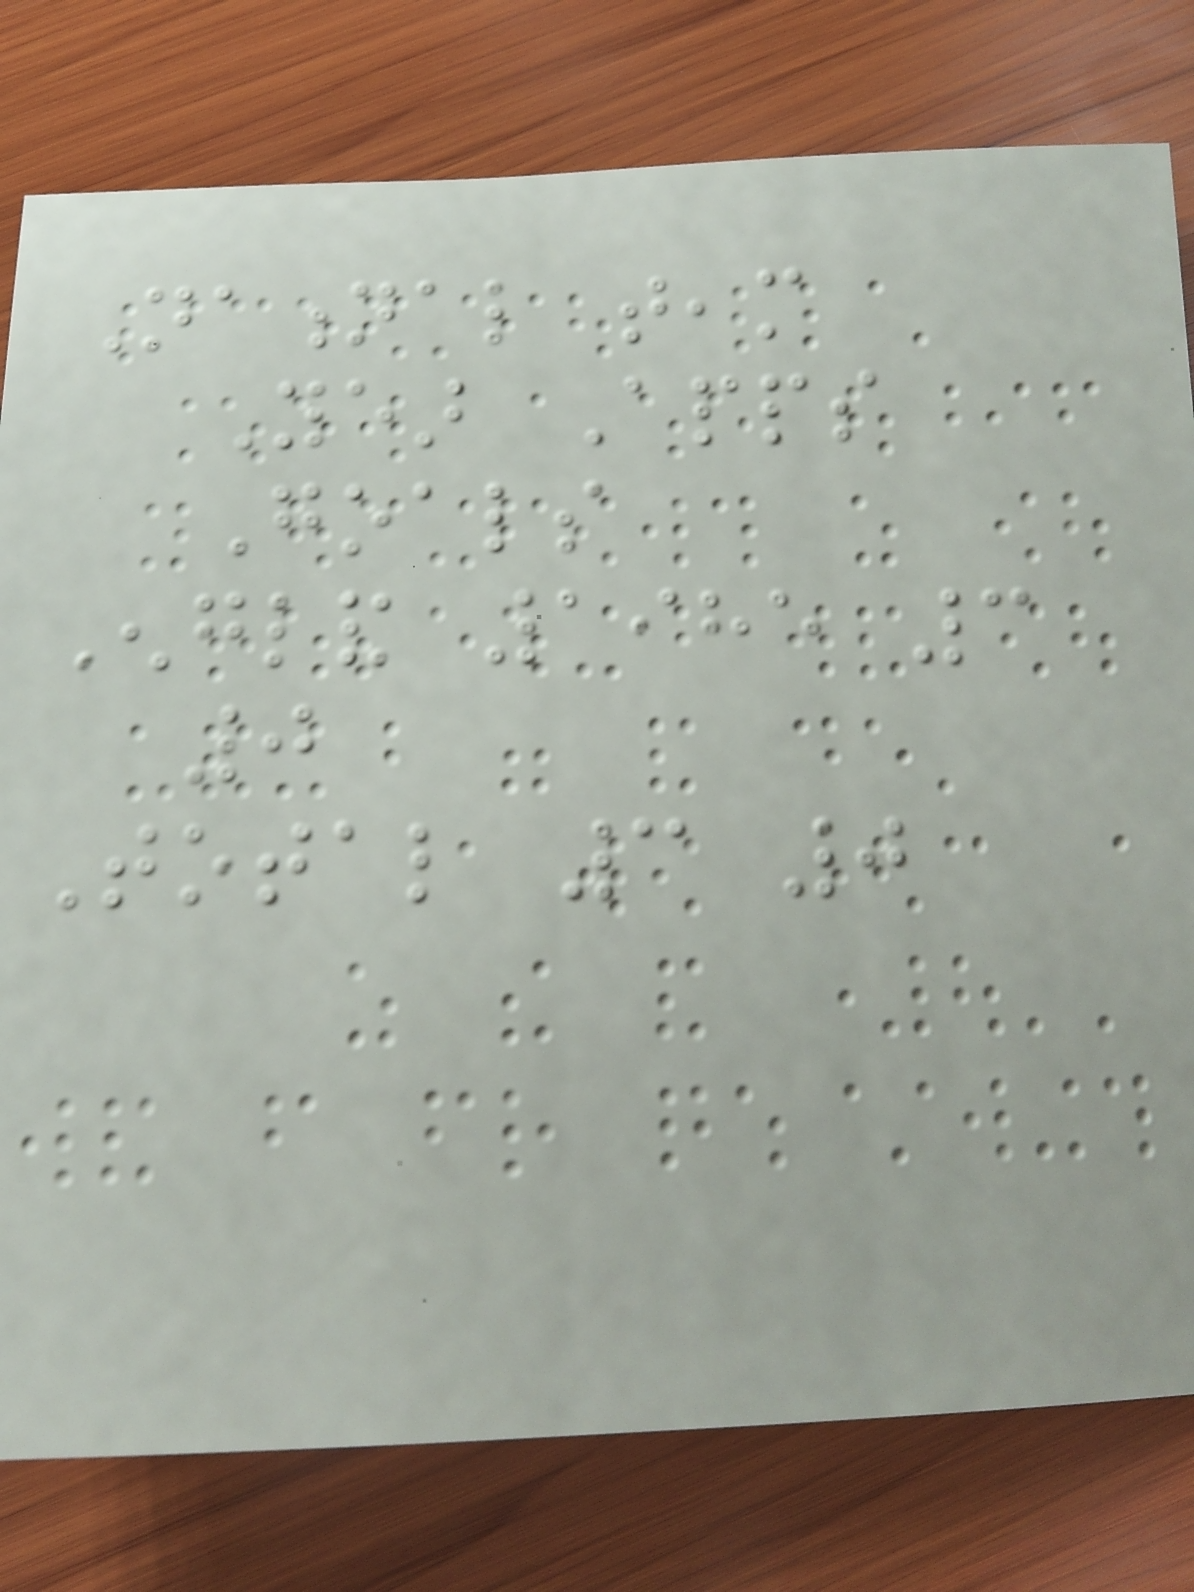National team
Year Apps
Goals
England 1985 3
0
Total 3 0
